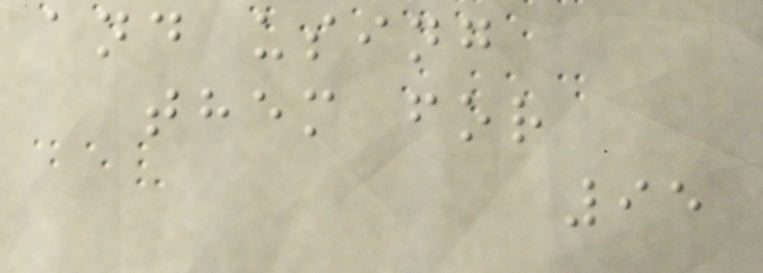and using
them for
95
